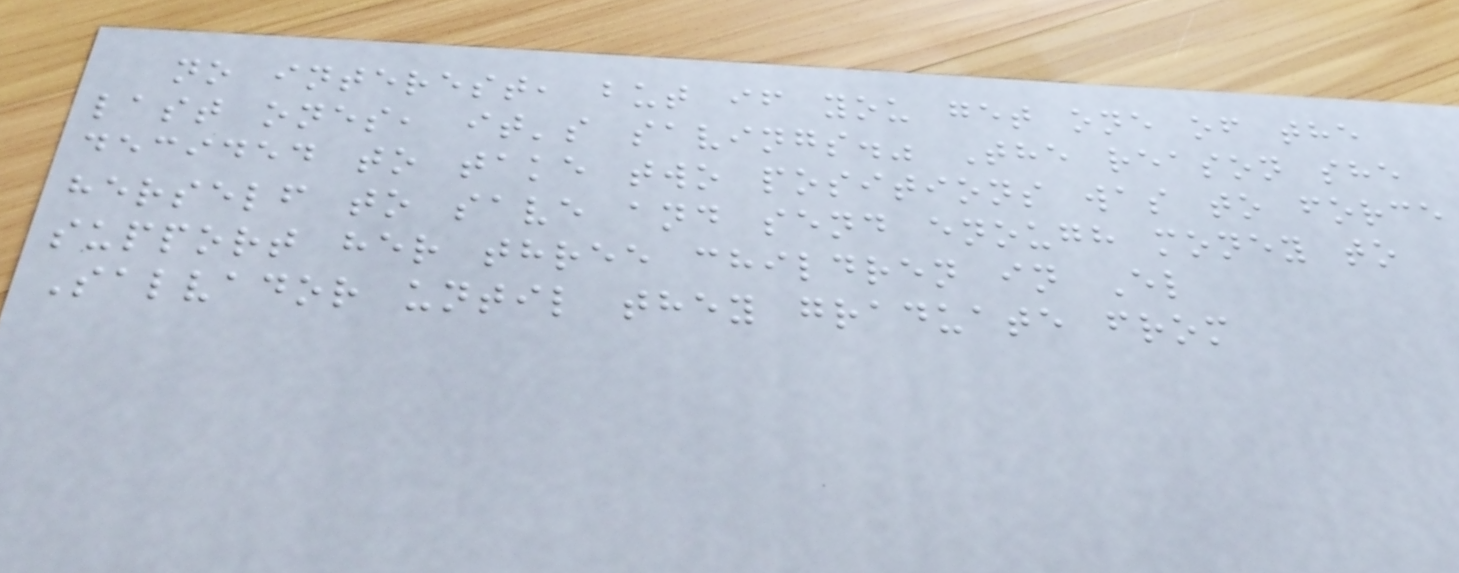no interest, but if you get one of the
last ones, it's savings." The reason she
decided to take two positions was to force
herself to save and send enough money to
support her three children in El
Salvador until they graduate from
